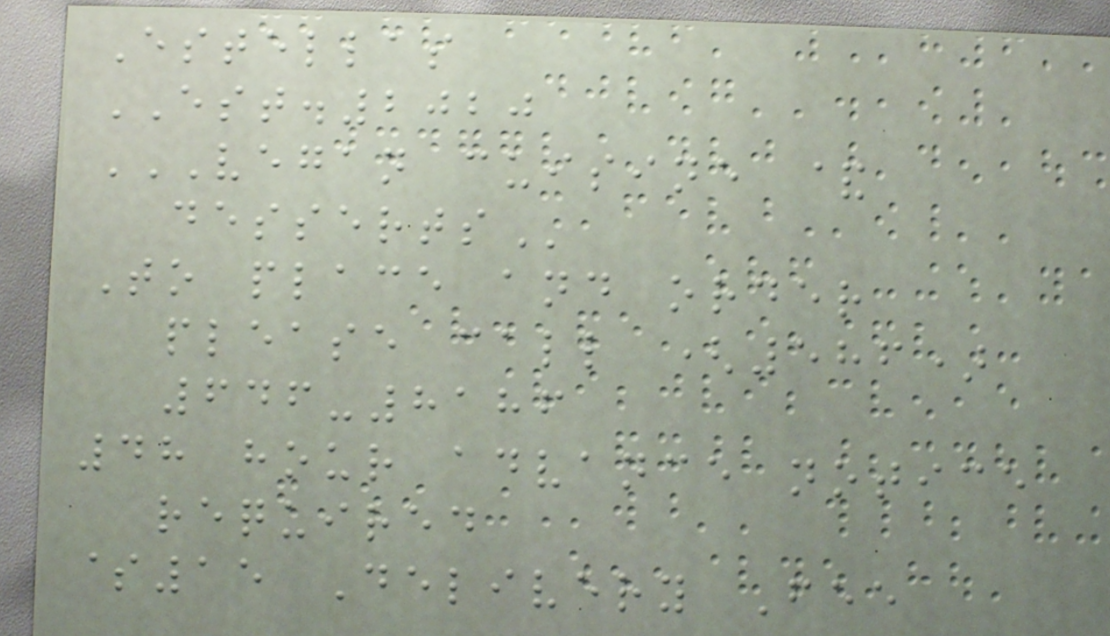Estellas
EST.2020
VEGAN CUISINE &
DESSERTS
To place and order
please call (586)
646-8186
48 hour advance notice
required
$15 Delivery Fee
